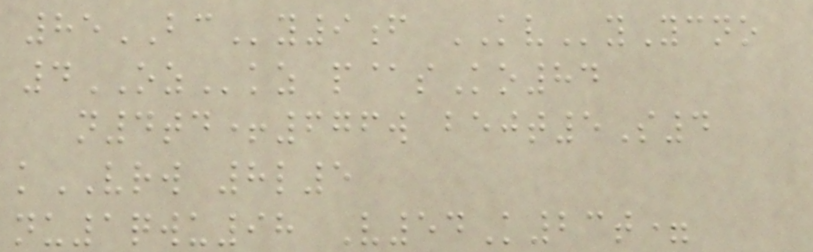85BCy9f KVyYcno
4OZkz p@sKo84
n4td+676w bejt5S4
kVRW 8l5
nu1qwu98 V54K23t=
